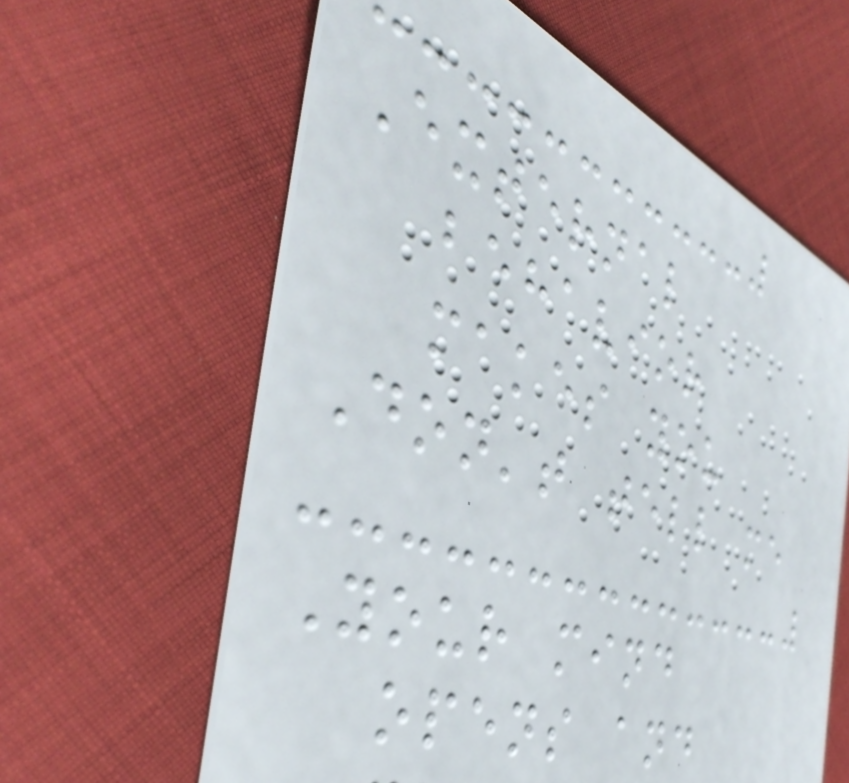External
behavior
makes you
Don't tell me
Your mind
opens and
